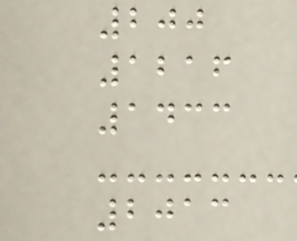200
1216
1433
2013
